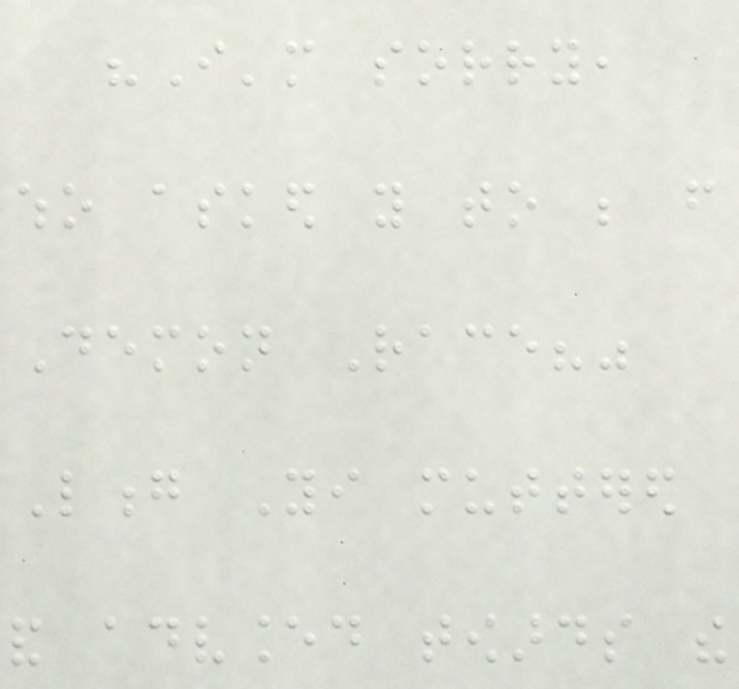"I'm sorry,
who asked you to be from
Demon Race?"
Long Yi muttered
and advanced towards the
